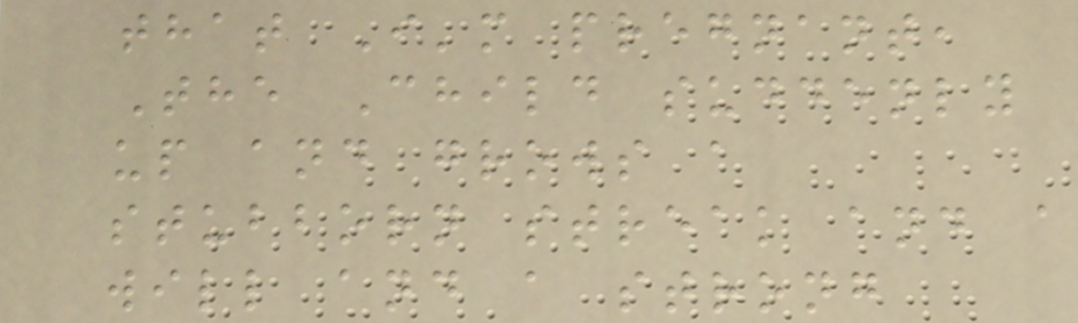that I'm pregnant,
The Child suddenly
up and grows a
stubborn streak and a
will and a strong
